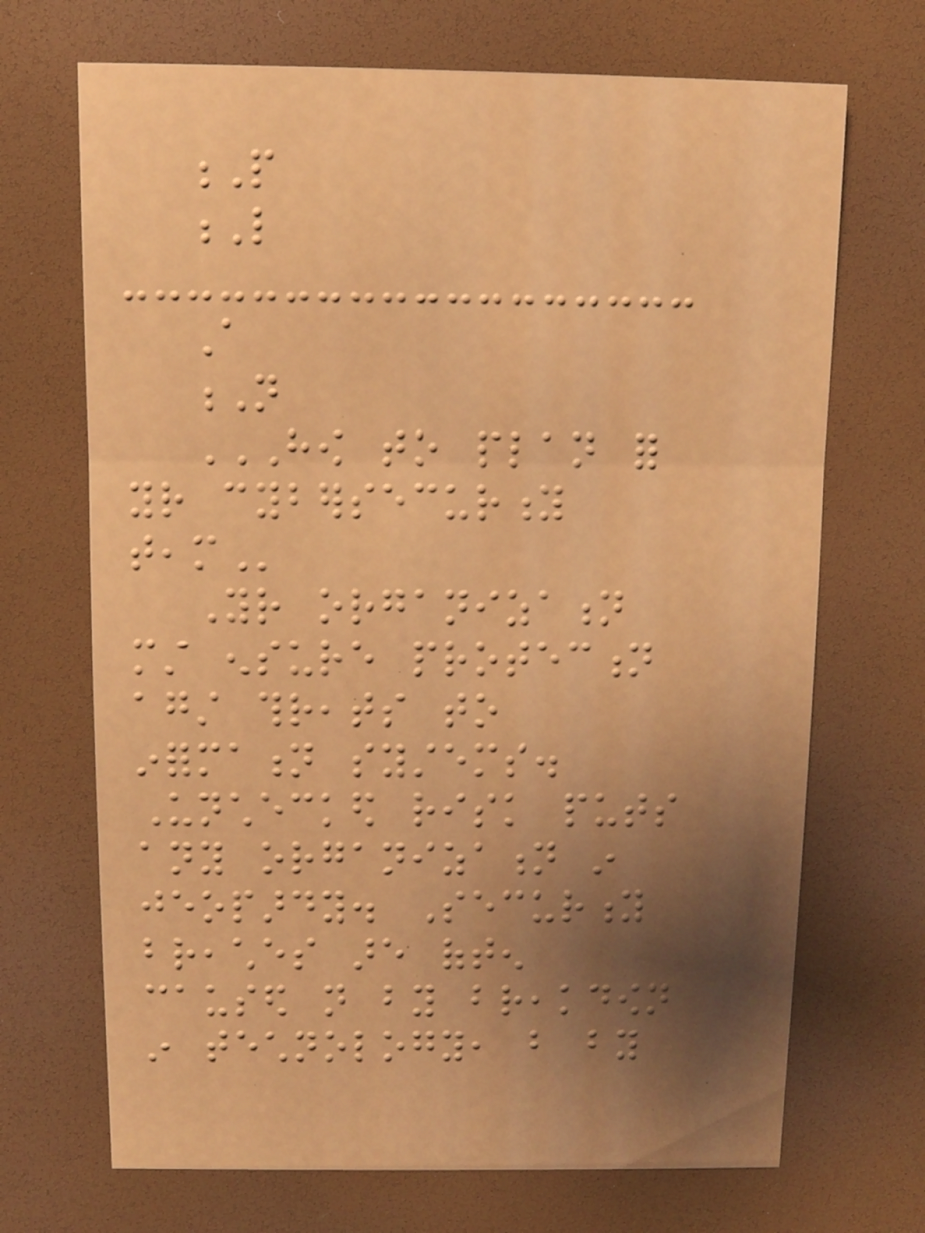P
L
A
N
HOW TO PLAN FOR
YOUR CYBERSECURITY
TEAM
Your organization
must ensure protection
against threats to
information systems.
Unchecked risk puts
any organization in
jeopardy. Security
breaches are often
caused not by breakdown
in technology, but by
